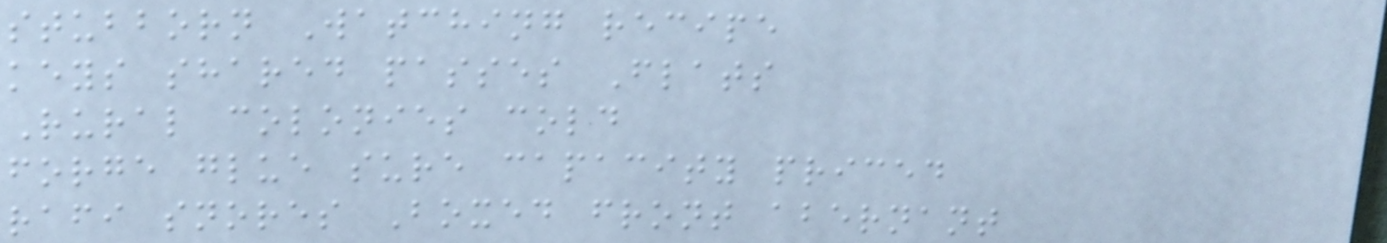stubborn Watching recipe
keys shared passes Flats
Rural colonies cold
forge glue sure capacity priced
rafi snores Boxed front abernant
